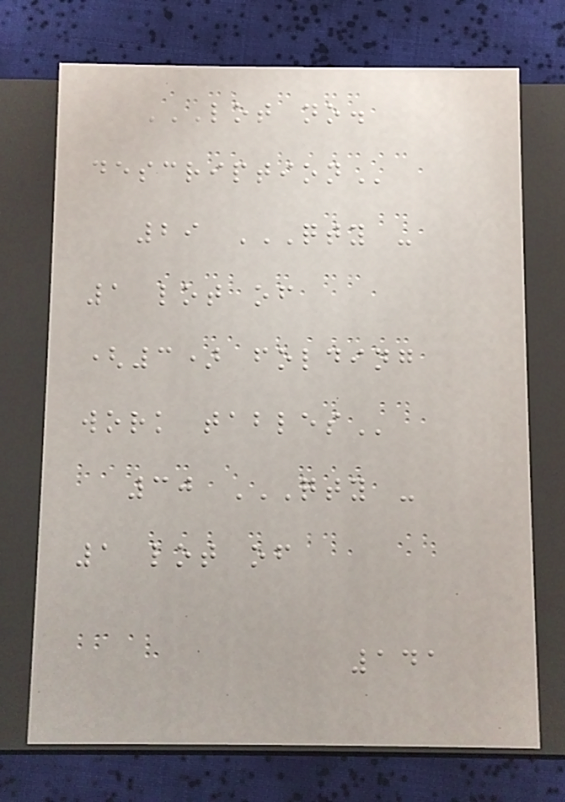LOT NO.
DESCRIPTION
29 QTY -
1 LOT OF
(3) FOLDING
WORK TABLES
30 QTY -
1 LOT OF
141
